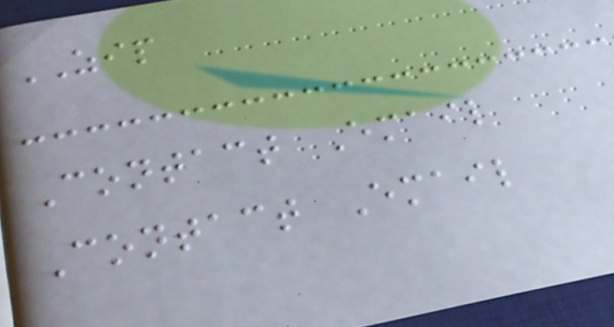ZIP
Contact Email
Contact Email
